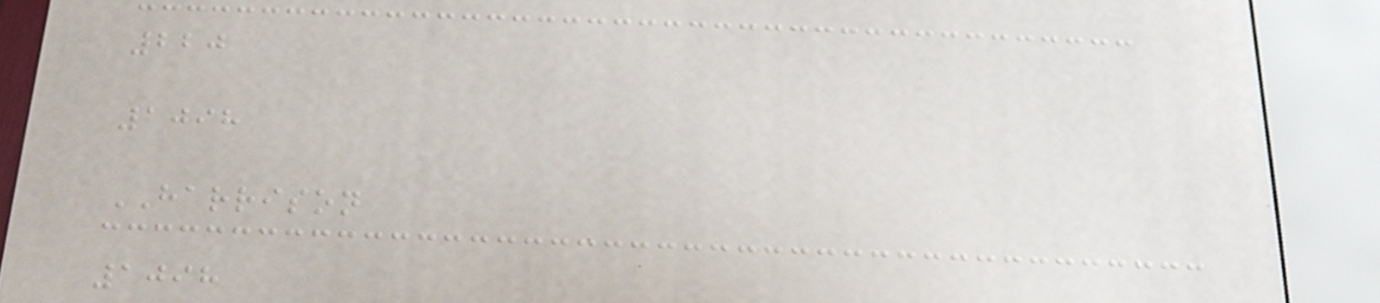220
1098
HARRISON
1098
